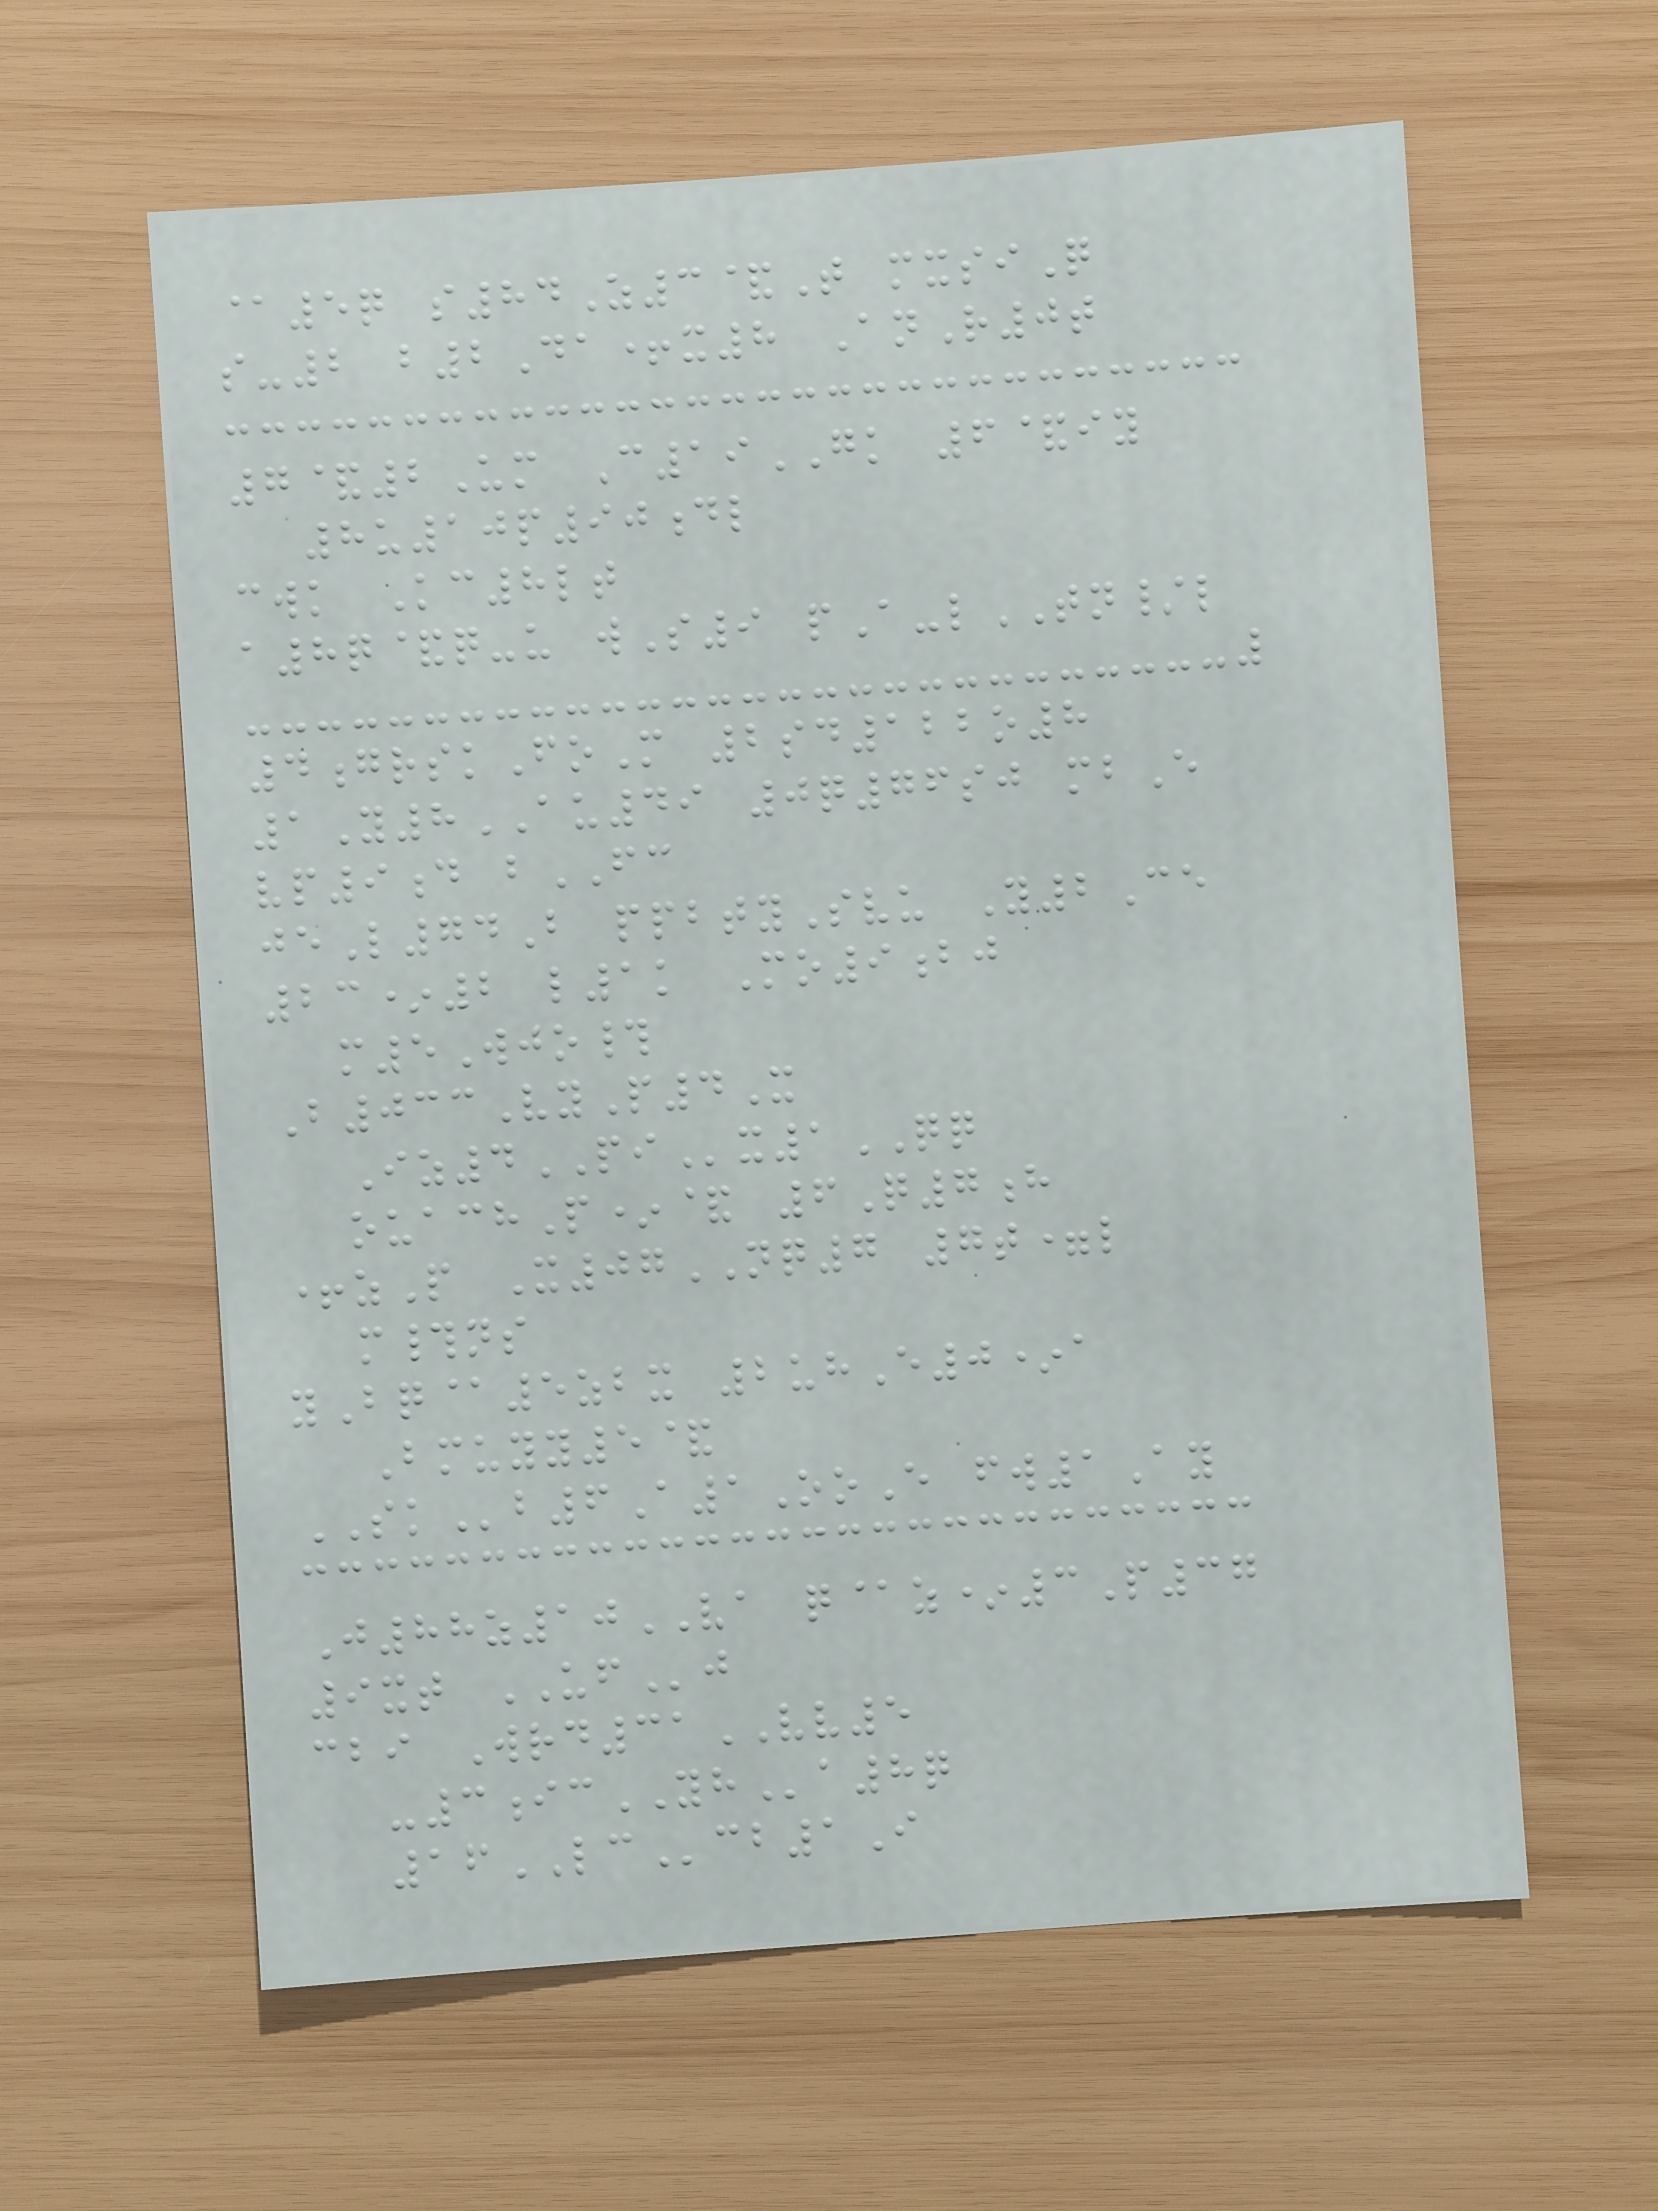@5q s84Z3&T mxsiQ
s-2 b2Da+x8 AnR0t
7&2Um C19GK 6&iy
8u10p90dl
cwk Kc8lt
a8q&q-u wS9 pA-lTN/l
4grskFoM 2sd122o8
1Y8AU49 0q76sj mbE
vp9d bFC
jeL74B ppbtySvu Y2Ce
23*2 l1k Mo9bj
m5Wjo#
B033VyP4X
Iz4PIx1QQ
ouachP*& 6Q7h
+zP X07NQ7 7t=l
m#ns
yBq@5zbx 2uhE0*a
Bmuyy5&
SKb6A1OoE fw1Ay
J88z10VA q@z*3P37
9xt UFj
cbi Wrd31VV5
-3icYHa8q
16LCcb1I
